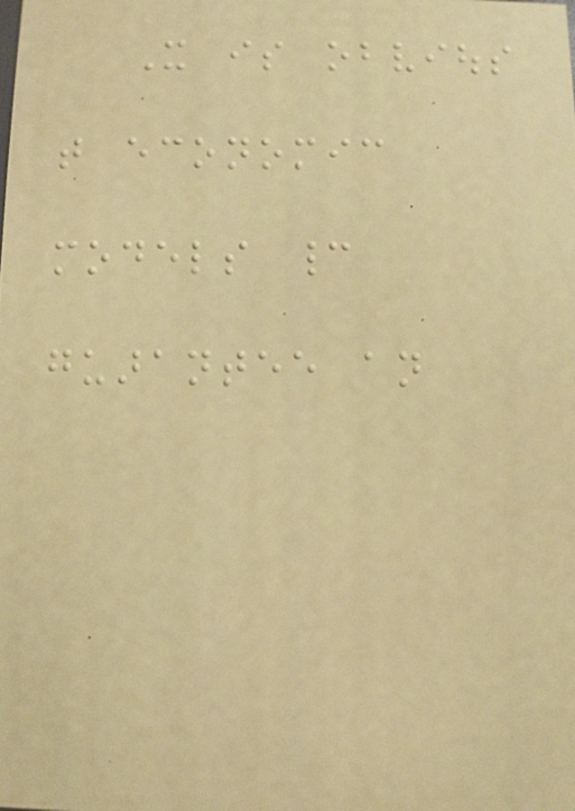It is obvious
that economic
models cannot
guarantee an
